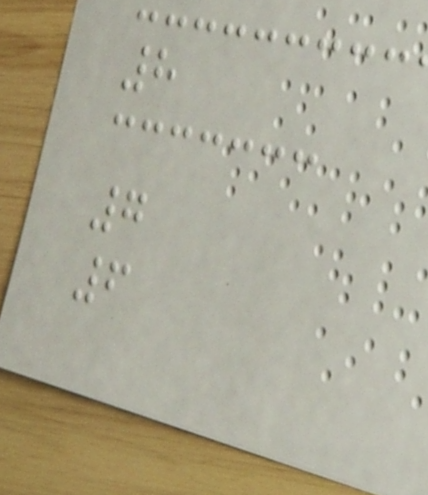8
7
6
